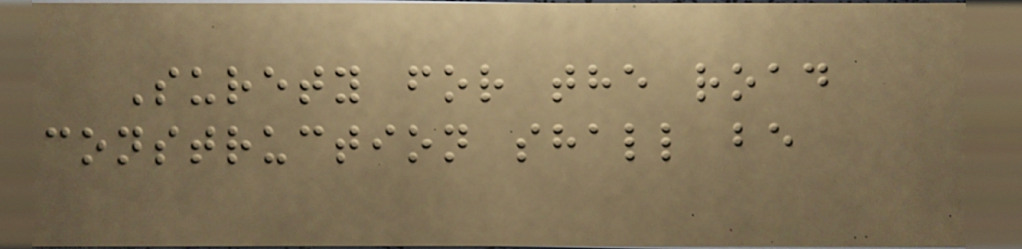Surety for the road
construction shall be
